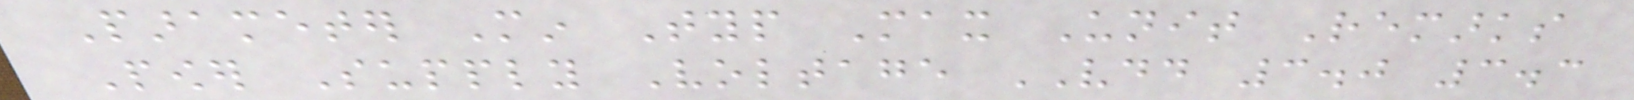Parameter Min Typ Max Unit Remarks
Power Supply Voltage VDD 3.0 3.3
